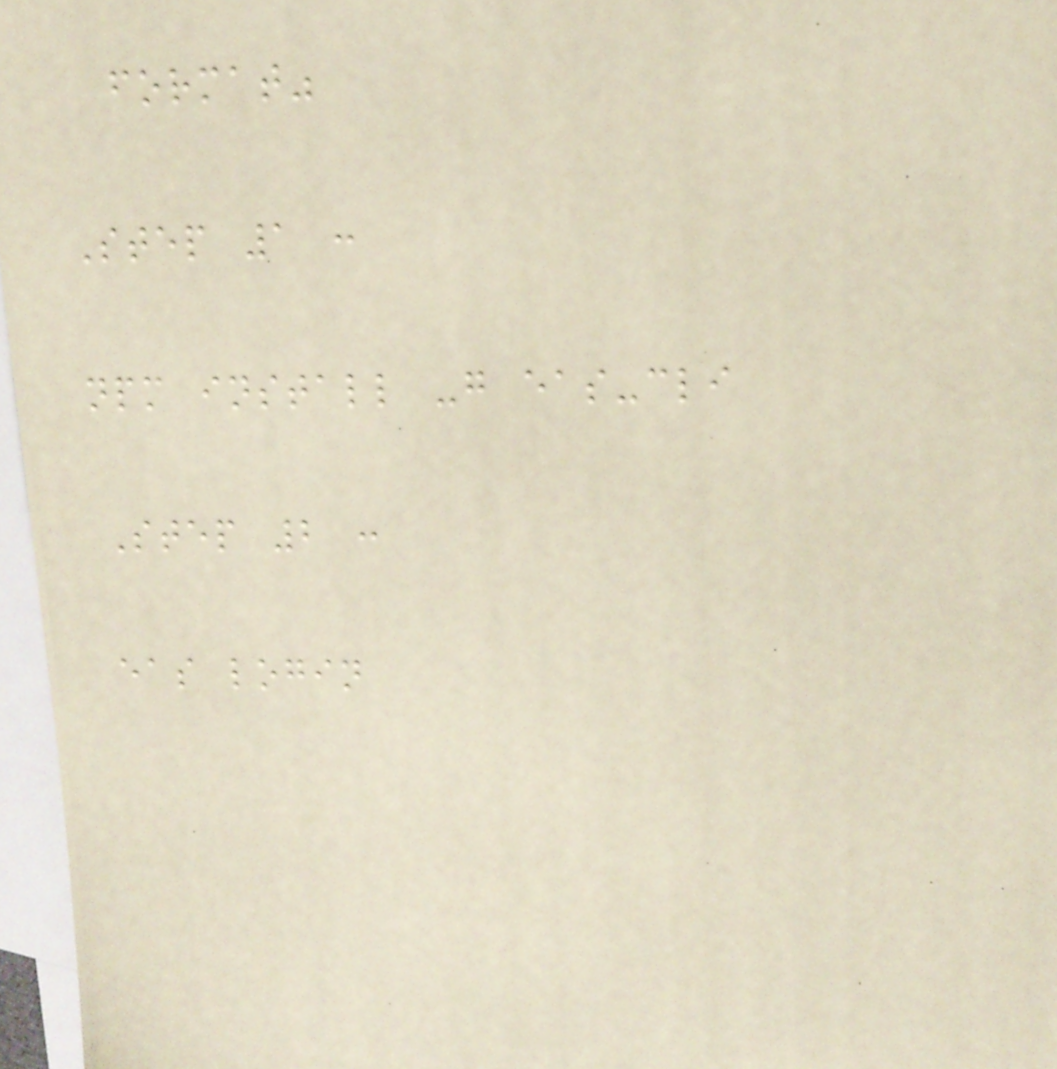format"
Step 1 :
npm install -g eas-cli
Step 2 :
eas login
